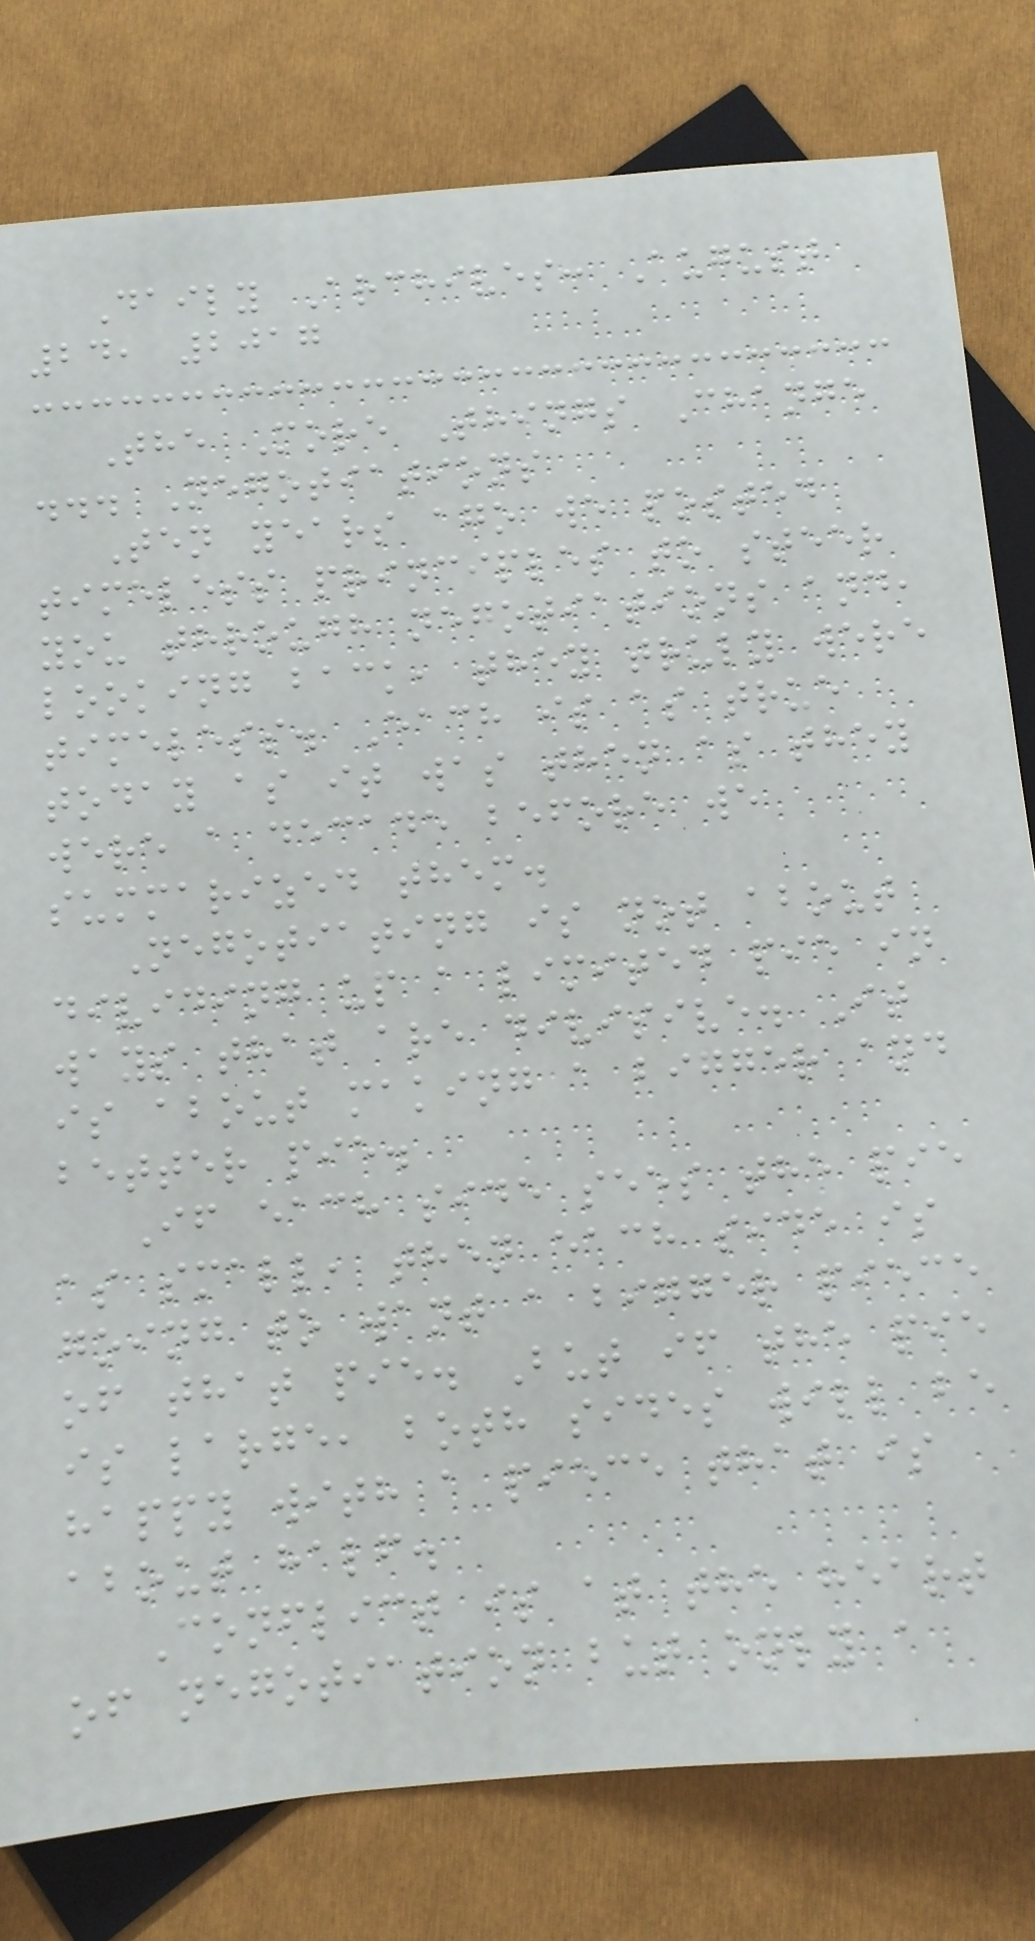Daily Archives: August
24, 2017
The More Things Change
... Negotiations
Ten years ago we posted
timeless principles to steer
you through negotiations and,
looking back, they truly were
timeless. Each is as true
today as it was then as they
were a decade before we
summarized them.
Negotiating is not about
dividing up a limited pie in
ways that are divisive. It
is about making a bigger and
better pie.
If each side sees the pie
as small, then each side is
going to want a bigger piece
of that pie. But if the pie
is large, both sides will be
happy with a piece that is
about half.
Conflict is at the heart
of negotiation but only a
